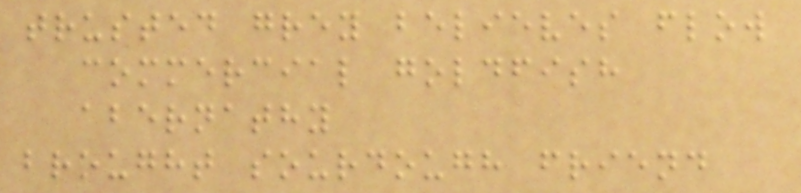trusted grey believes flow
commercial goldfish
abernathy
brought sourdough friend
